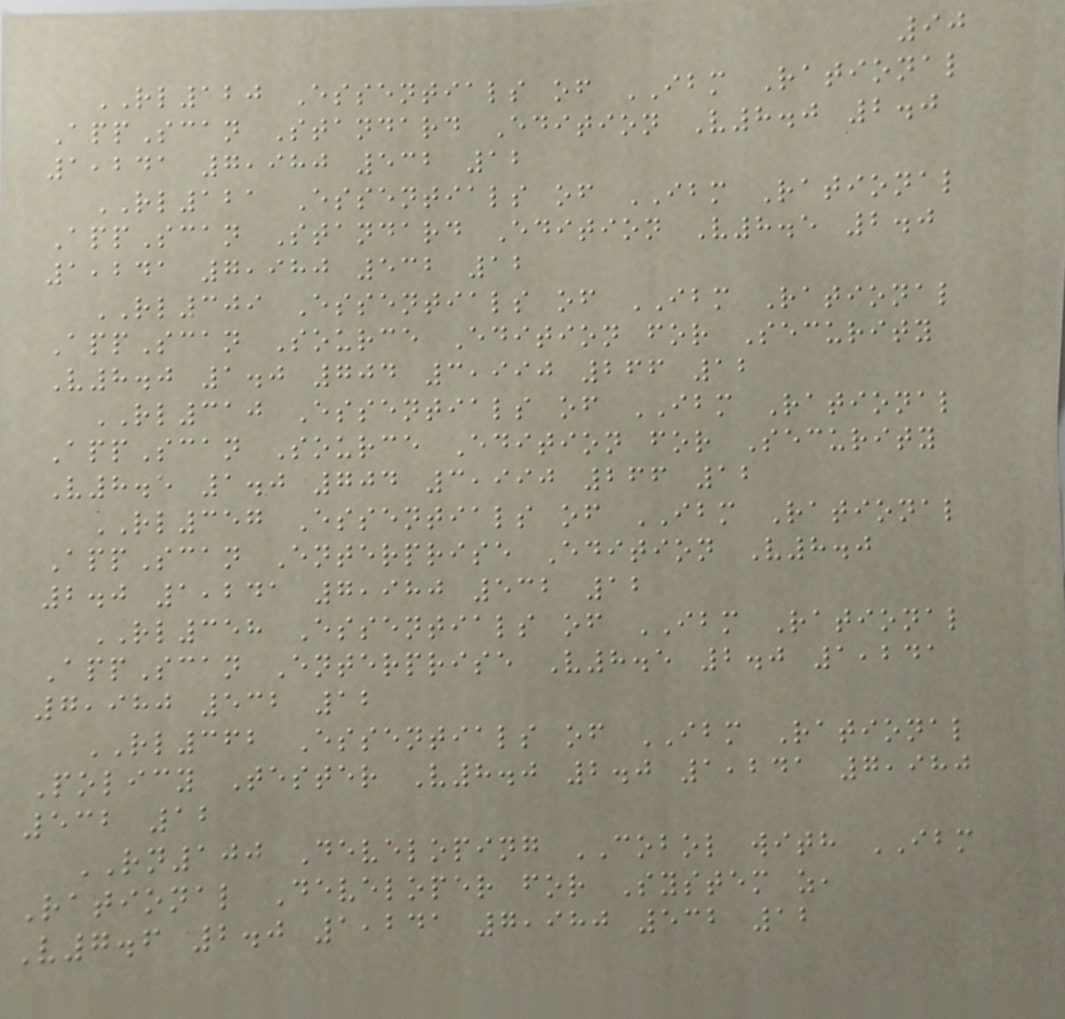90
RL120 Essentials of IBM Rational
AppScan Standard Edition V8.0 2.0
1,241 7,980 532 12
RL121 Essentials of IBM Rational
AppScan Standard Edition V8.5 2.0
1,241 7,980 532 12
RL309 Essentials of IBM Rational
AppScan Source Edition for Security
V8.0 1.0 704 3,990 266 12
RL310 Essentials of IBM Rational
AppScan Source Edition for Security
V8.5 1.0 704 3,990 266 12
RL357 Essentials of IBM Rational
AppScan Enterprise Edition V8.0
2.0 1,241 7,980 532 12
RL358 Essentials of IBM Rational
AppScan Enterprise V8.5 2.0 1,241
7,980 532 12
RL362 Essentials of IBM Rational
Policy Tester V8.0 2.0 1,241 7,980
532 12
RN100 Developing COBOL with IBM
Rational Developer for System z,
V7.6 2.0 1,241 7,980 532 12
